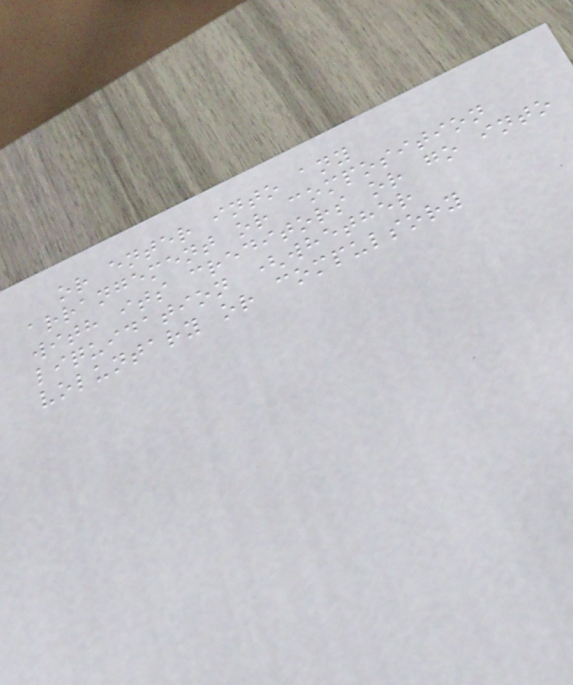or enter into any
arrangement or composition
with its creditors or go into
liquidation (whether
voluntary or compulsory
